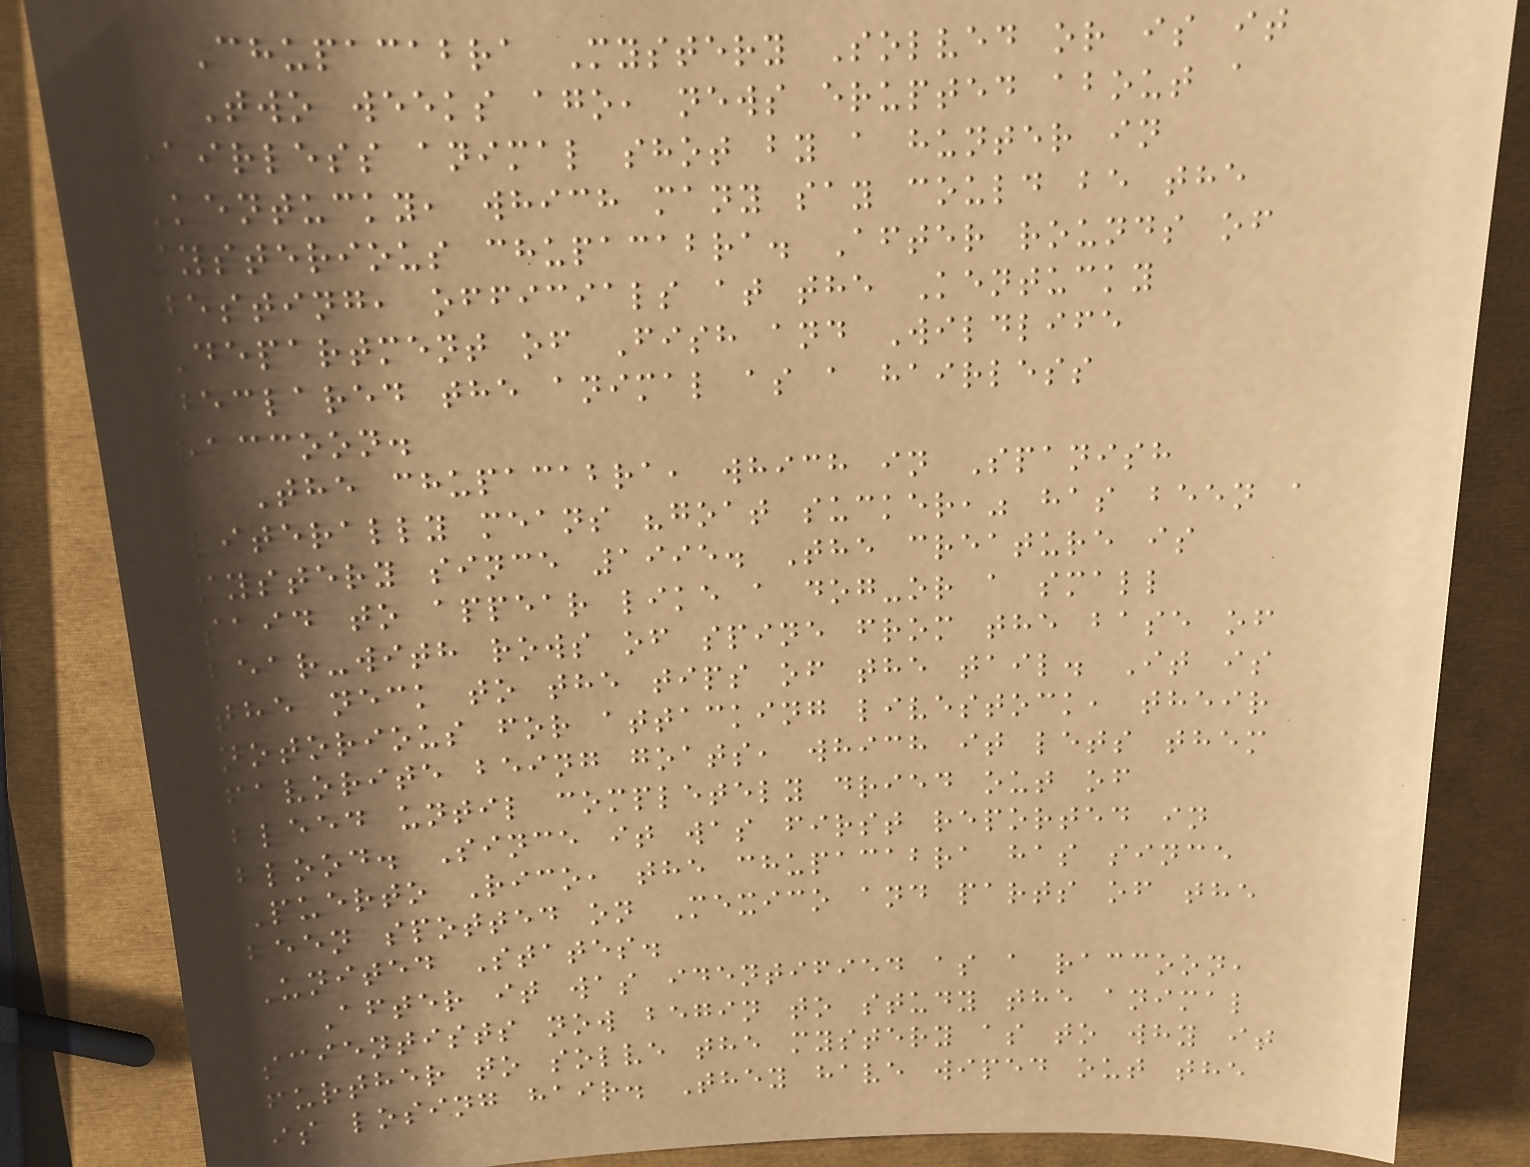Chupacabra Mystery Solved or is it
Two weeks ago, news erupted about a
hairless animal shot by a hunter in
Kentucky, which many say could be the
mysterious chupacabra. After rounds of
testing, officials at the Kentucky
Department of Fish and Wildlife
declared the animal as a hairless
raccoon.
The chupacabra, which in Spanish
literally means "goat sucker," has been a
mystery since 1995. The creature is
said to appear like a dog-or a small
bear-with rows of spine from the base of
the neck to the tips of the tail. It is
notorious for attacking livestock, their
favorite being goats, which it lets them
bleed until completely dried out of
blood. Since it was first reported in
Puerto Rico, the chupacabra has since
been spotted on Mexico and parts of the
United States.
After it was identified as a raccoon,
scientists now begin to study the animal
further to solve the mystery as to why it
is losing hair. They have wiped out the
